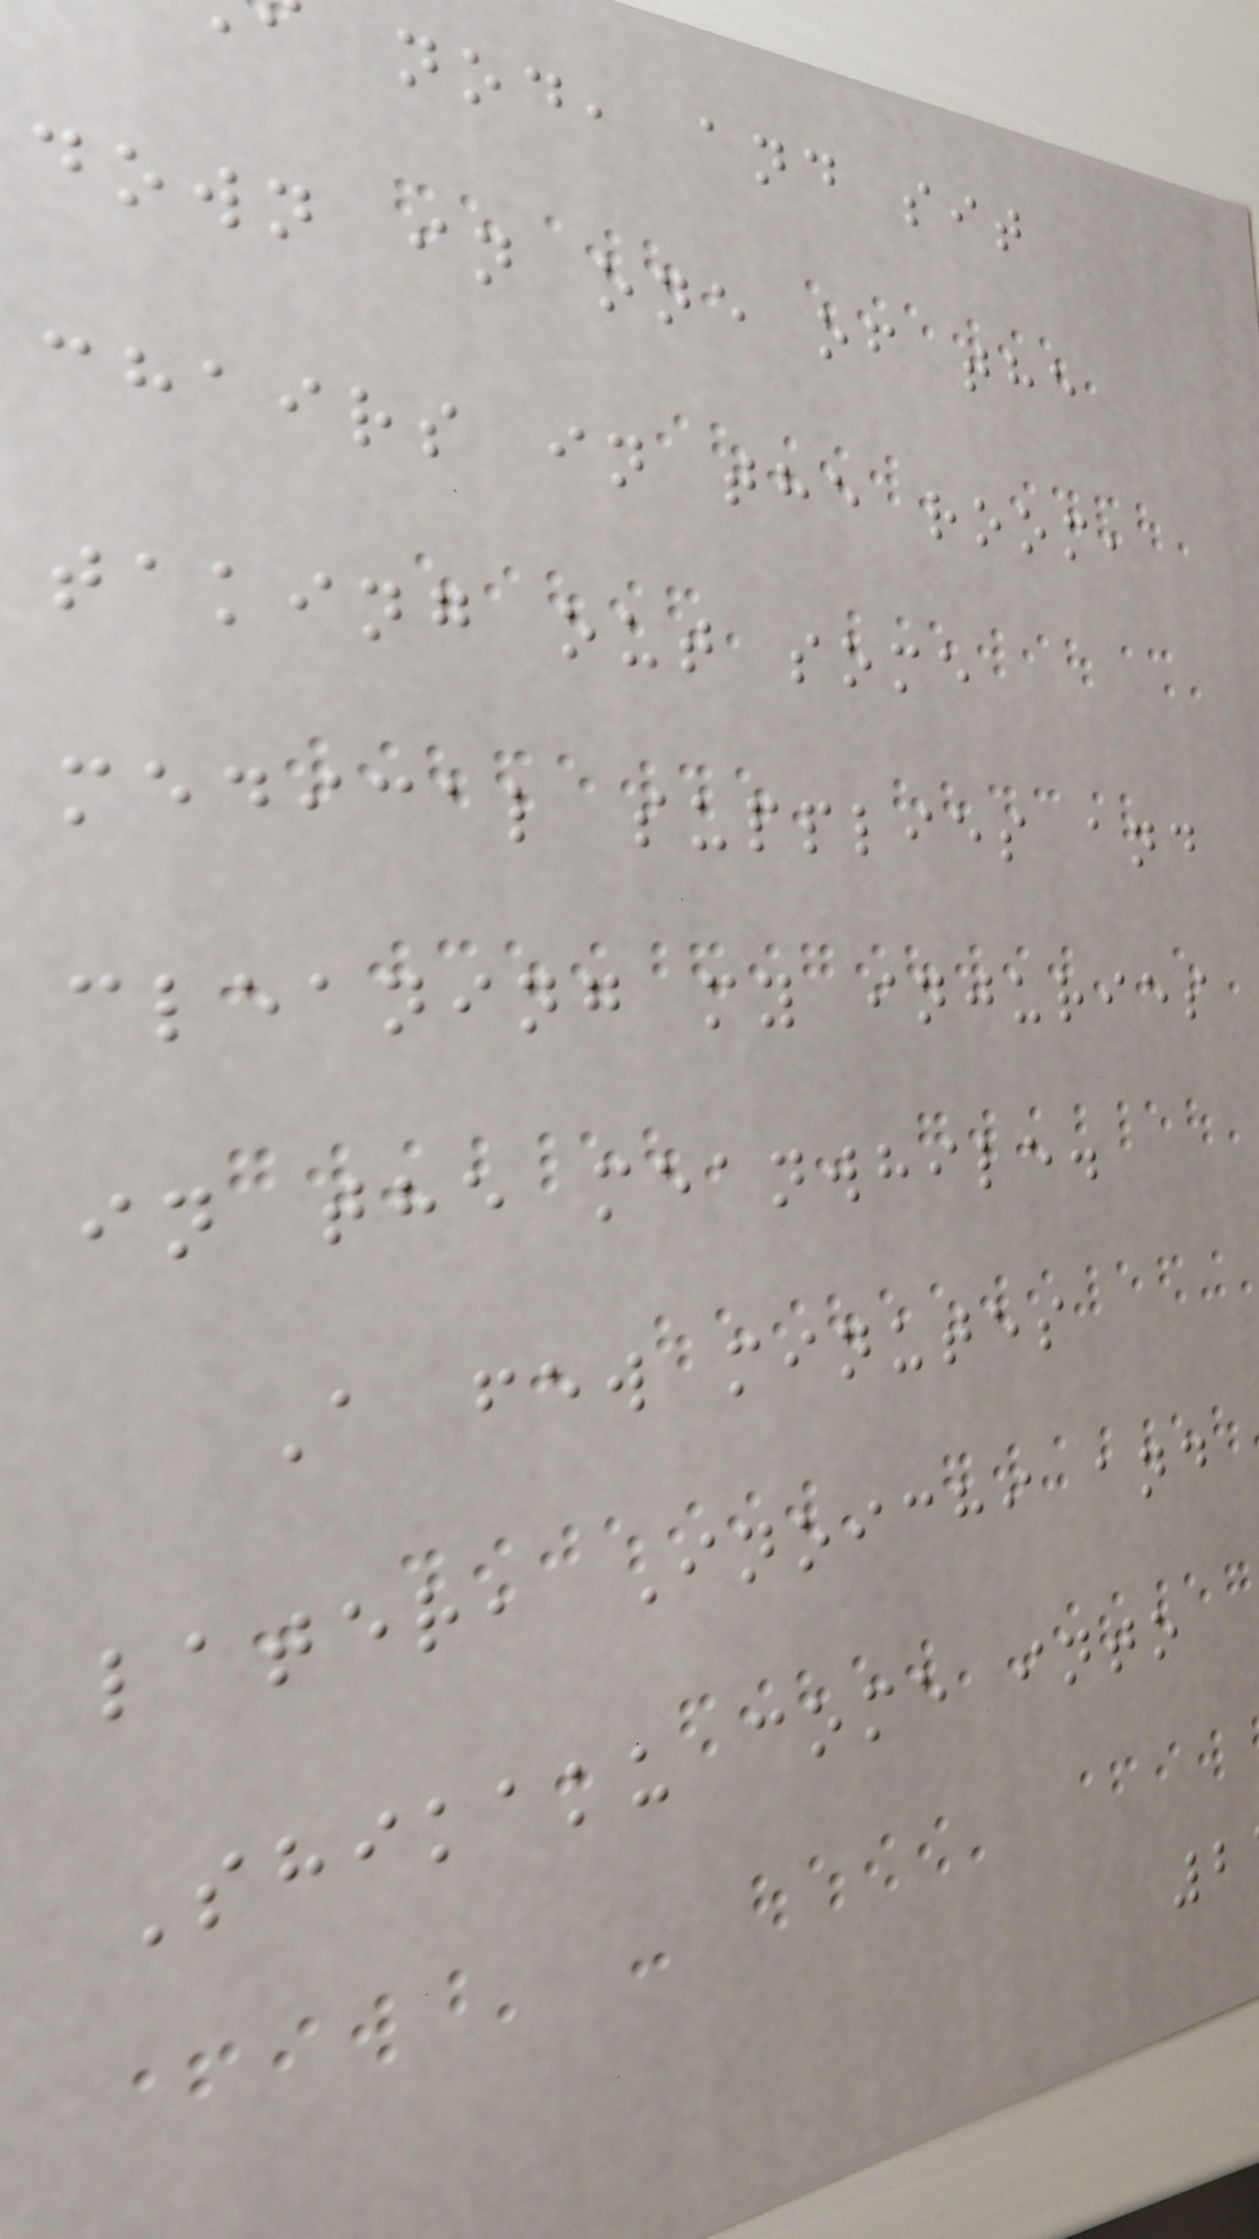nod, and sit
down in one of the
chairs in the room,
taking out some
medical supplies and
cleaning my injuries
in the meanwhile.
A few minutes
later, Inoichi and
Shikaku come into
